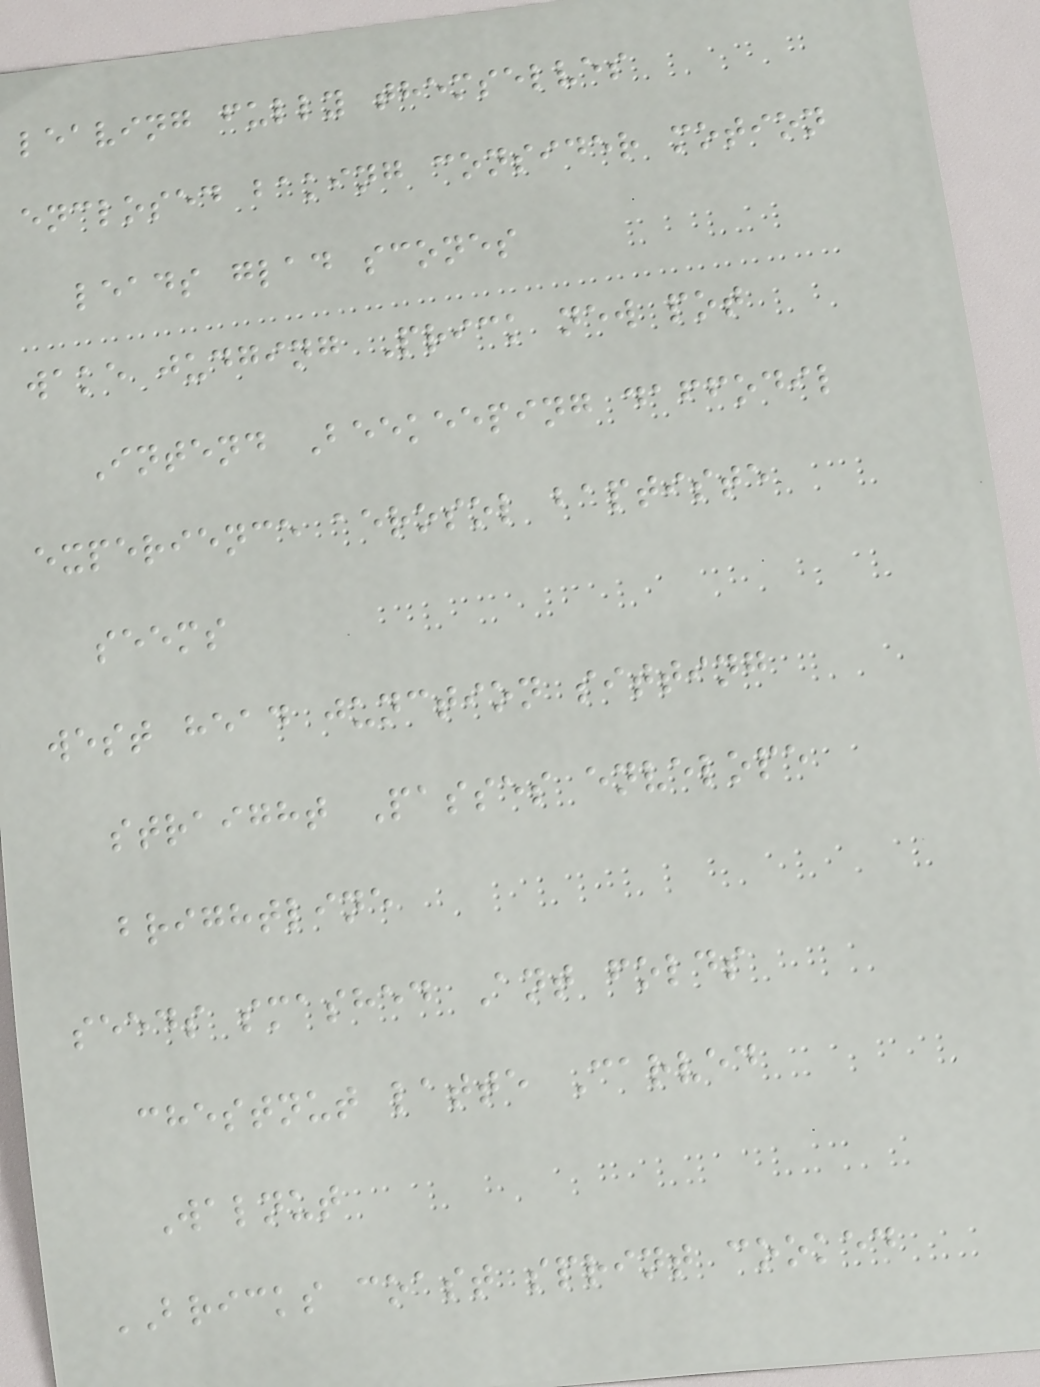leaving fully themselves
enclosed baking consider motion
leads glad scones
wake judging Prick new pot
Intend Beekeeping daffodil
experience aerosol baptiste
seems
west head junction sitting
straight Passes envelope
brightline
seeds smashed Ant folds
chestnut latte Carved
Walnut
BRICKS coast sprint cooked
